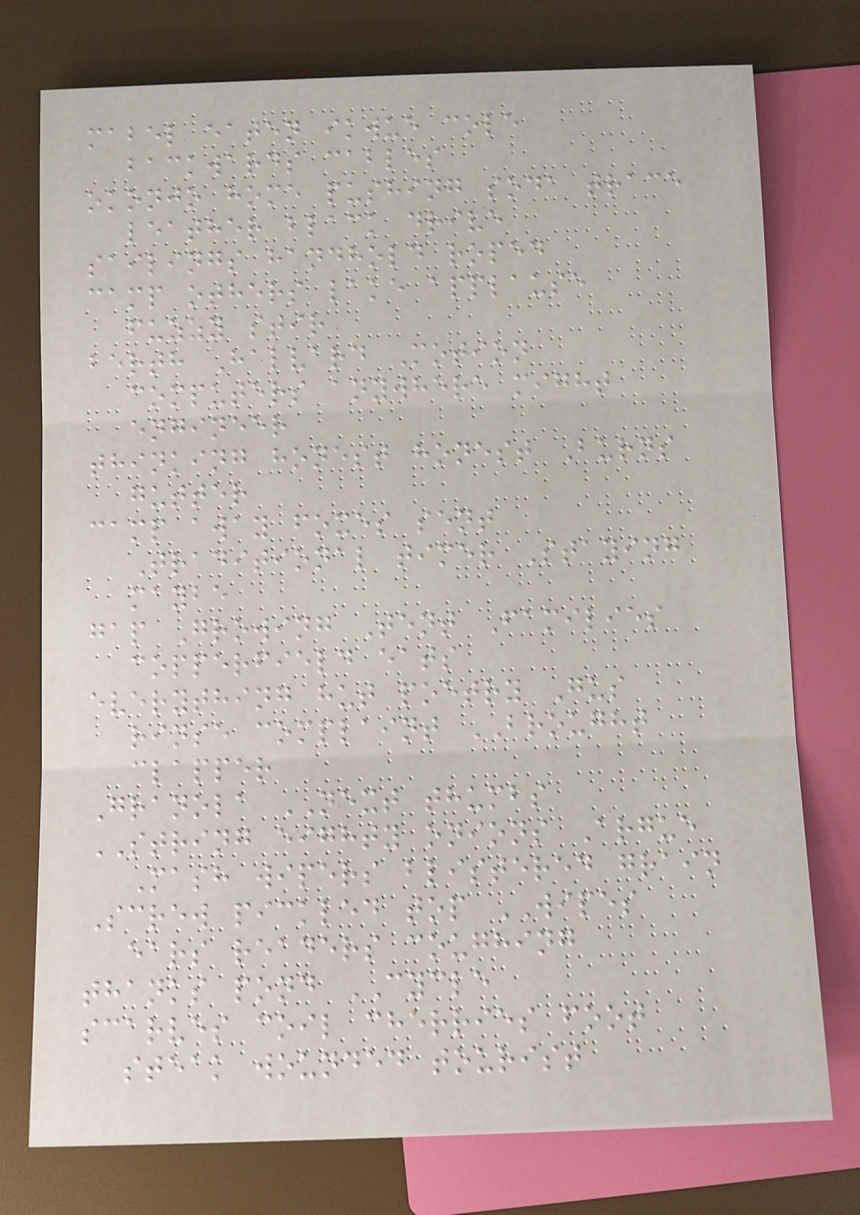mabel eaten ikwue cole
backwards cables
okonjo home pushing soda trace
leather black drive
sailings handhold roped
camp others lake applause
fuzzy stir
berth Halvard Motion
computers anywhere might
engineer
thinking honest honest Burns
gutter
camp away foxes sent
Traditional timer Staying
maybe
gap Growing Tent Families
copperfield eats
everything hut poetry Gus
rinse complaint BROUGHT
clapper
Granola NEXT thumbs
STRING eighty onions Argue
Mash wipers blistered grain
Screw pickled top WIPES
ears readers coughing
thanks pond CYCLE
scarves coil cherries foot
steak wounded tourist
